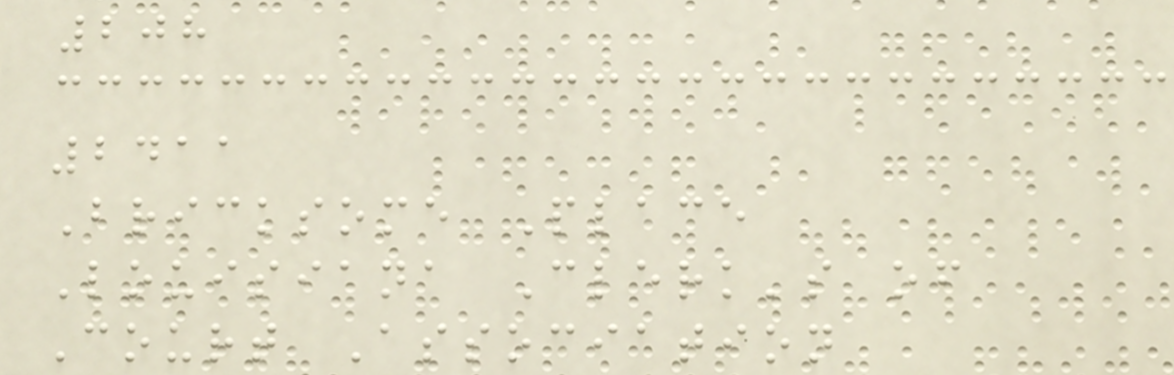208
2411
Bricksome Place
Louisiana Clerk's of
Court Association
